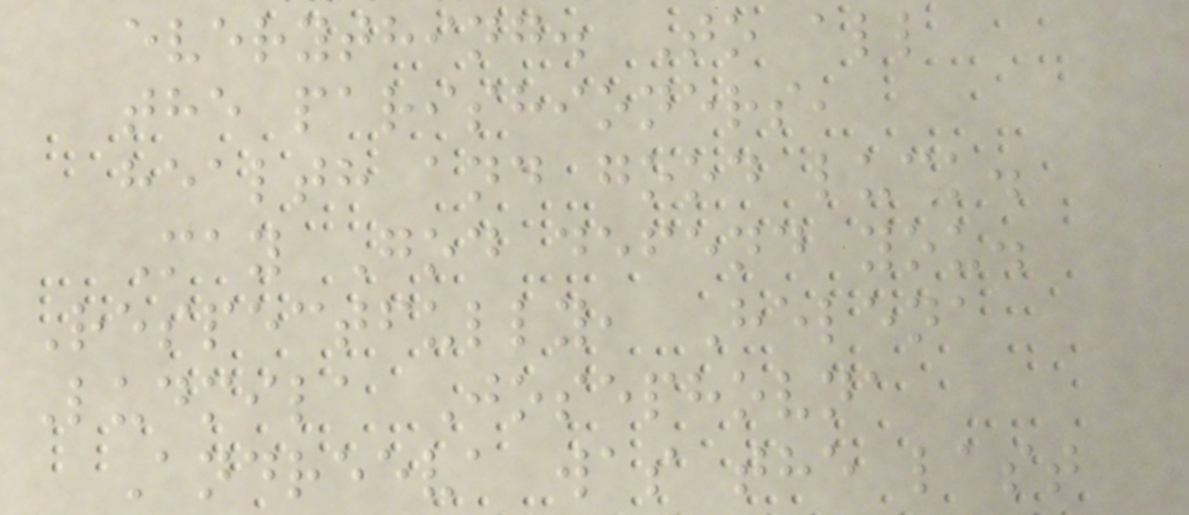everything. To all
the parishioners,
health and good luck.
May God defend you.
Respectfully, Helena
Ludmila Josephovna
Andreeva was the last
